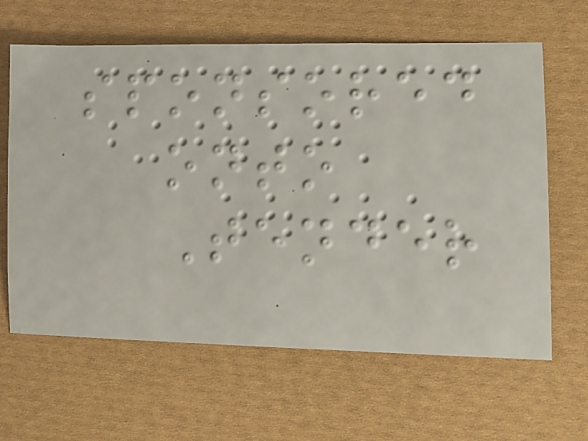sponsored
onto
Tender
